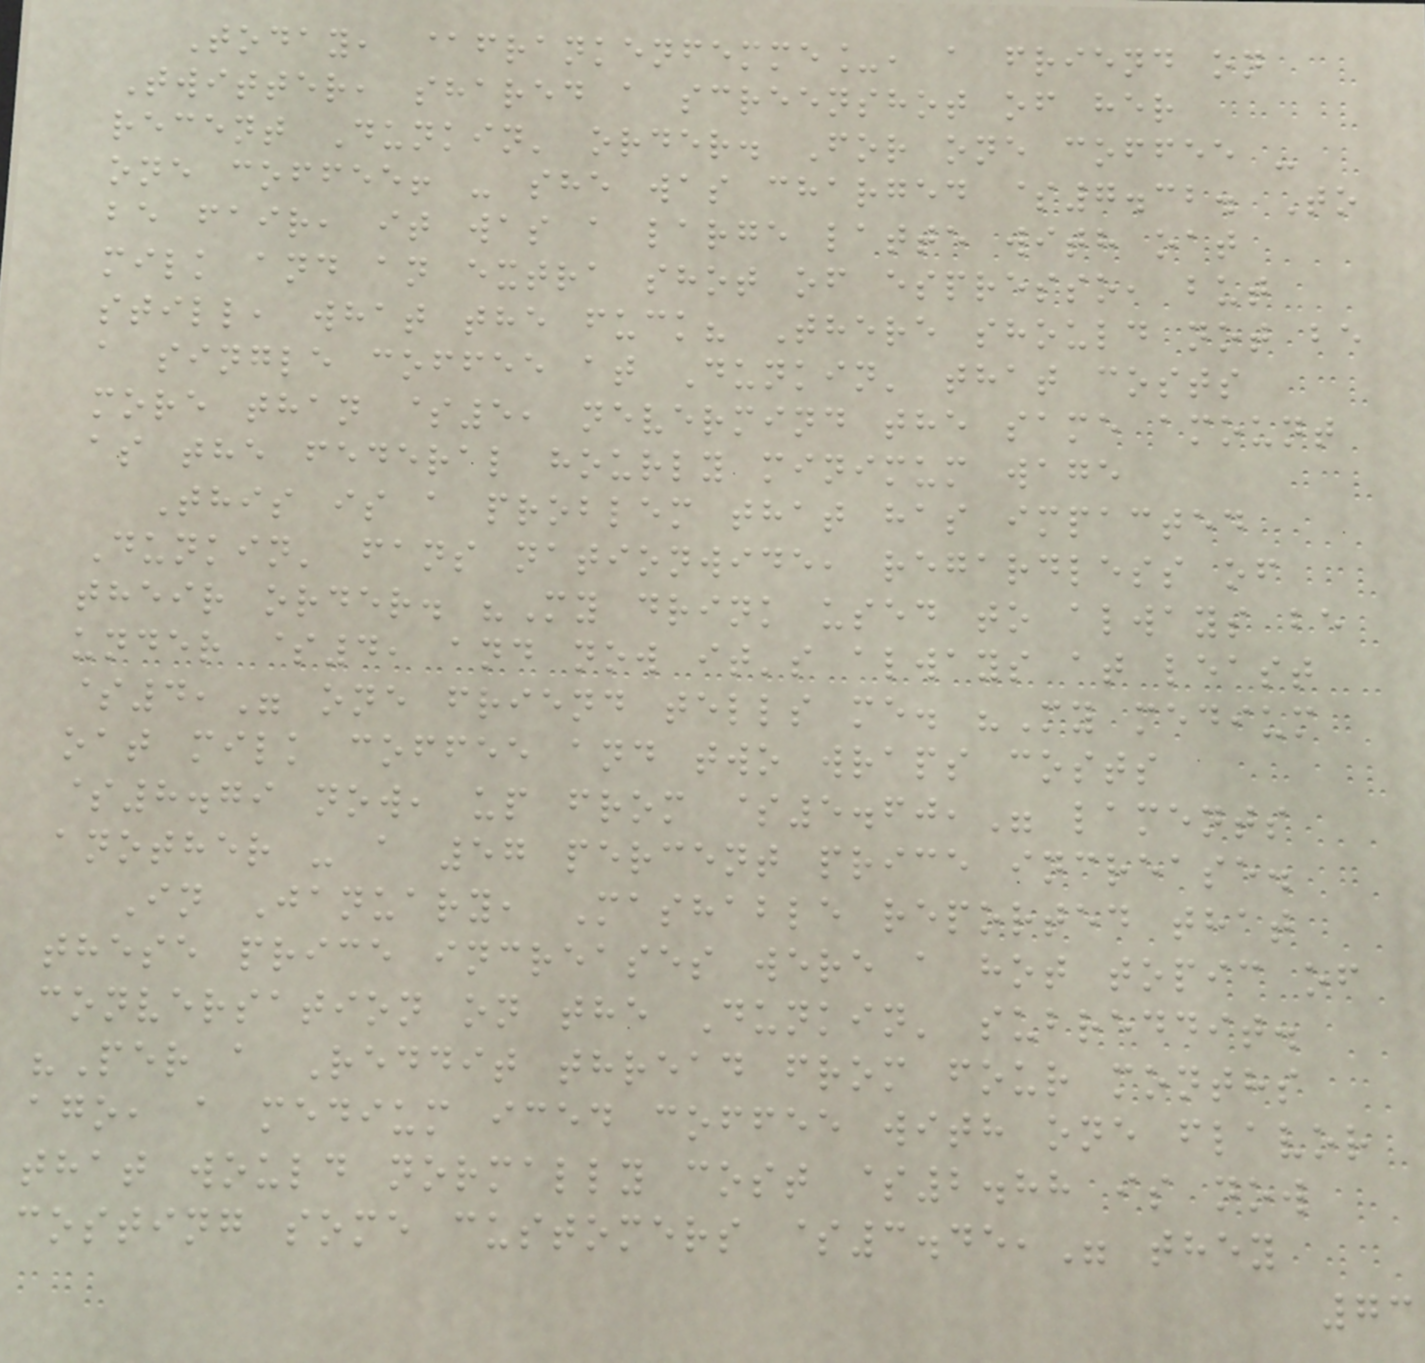Today, @frankenfemme_, a friend on
Twitter, shared a screenshot of her
recent Dunkin' order. For one coffee -
one coffee! - she was charged $7.32. To
be fair, it was a large latte with oat
milk and an extra shot of espresso, but
still, what the fuck? There should not be
a single coffee at Dunkin' that costs
more than $5, nevermind the same amount
as the federal hourly minimum wage
This is a problem that has impacted
Dunkin' fans nationwide, regardless of
their order. "My drink used to always be
under $4, and now it's always at least
$4," one friend tells me. "My medium
oat milk coffee and two wraps costs
$8.79 now, up from $5.60," laments
another - a 57 percent price increase.
In January, Mashable reported that
these price increases were a hot topic of
conversation on the Dunkin' subreddit.
"Per a Reddit thread from four months
ago, a medium iced coffee with one flavor
that would normally cost $2.88 is now
costing some customers $3.45," they
73
